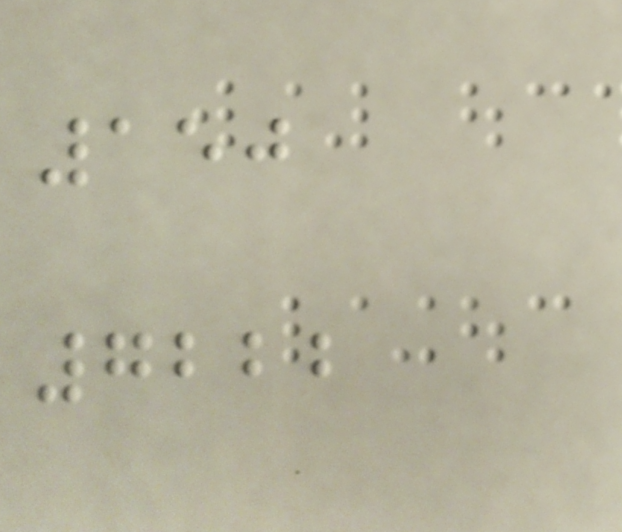150
7222
